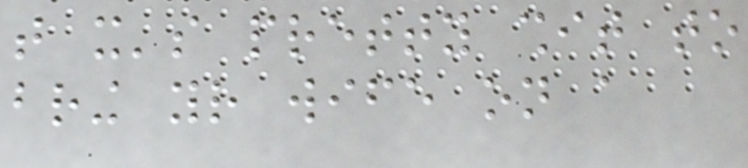that it's pretty shit to
bring your wife on a
